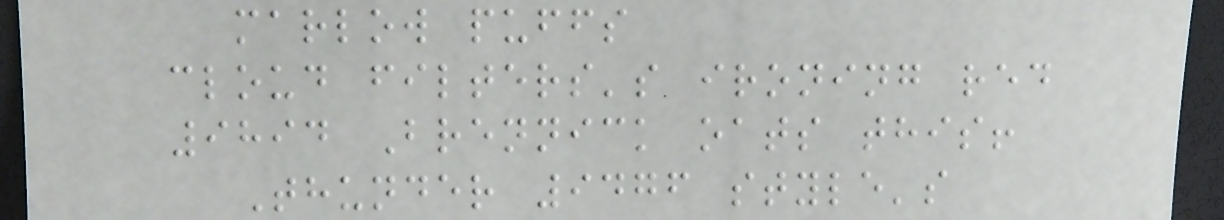marlow puffs
cloud filters's ironing red
9894 Brennick oats this!
Thunder 9476 style's
